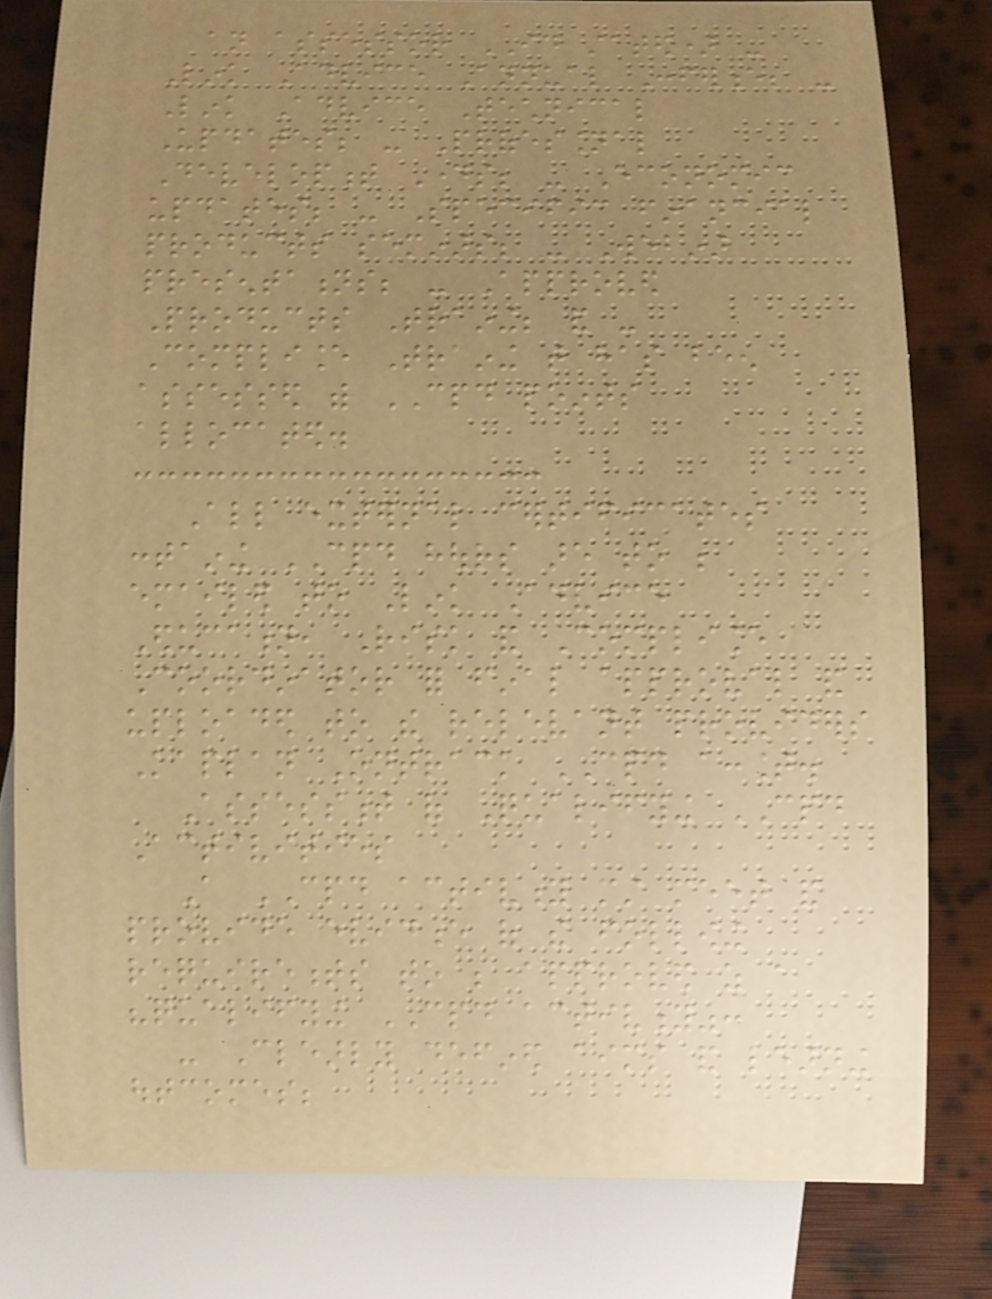an assessor ID stated) -
Link Advice Annual Conference; -
Link Advice Technical
Updates; - Professional
Development Days; - Economic
updates; - Specific financial
products seminars; - Webinar
presentations; - Approved
Products Training; and -
Compliance Training that has been
assessed with CPD points
allocated.
All external certificates
containing CPD hours are to be
emailed to Link Advice
Education, Risk and Compliance
Coordinator for final approval and
uploaded to the relevant providers
Kaplan Ontrack CPD account.
Assessment of Qualifying CPD
Activities
A CPD activity must meet and
provide evidence of the following
requirements to be approved as a
"qualifying CPD activity":
- Clearly defined aims and learning
outcomes;
